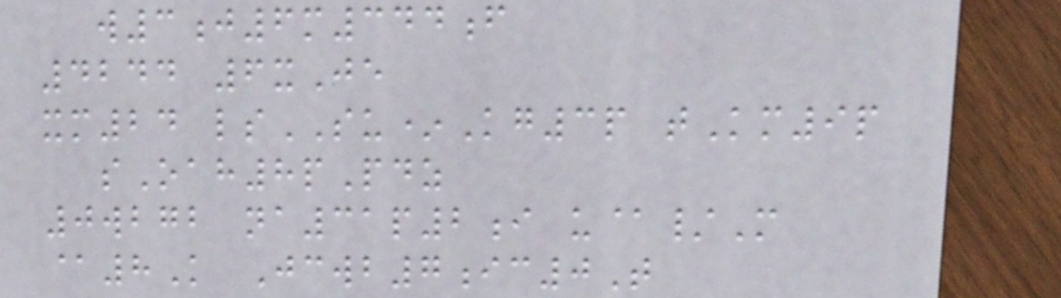w3j6m344f
4244 6xJe
xm24 lsSU*Kg3p tKm9p
sOah8pPdz
0wbgb na31p2i u@/M
@8K Jcwb7ic0T
